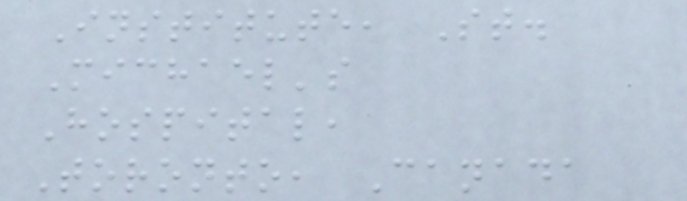Institute, St.
Michael's
Hospital,
Toronto, Canada
